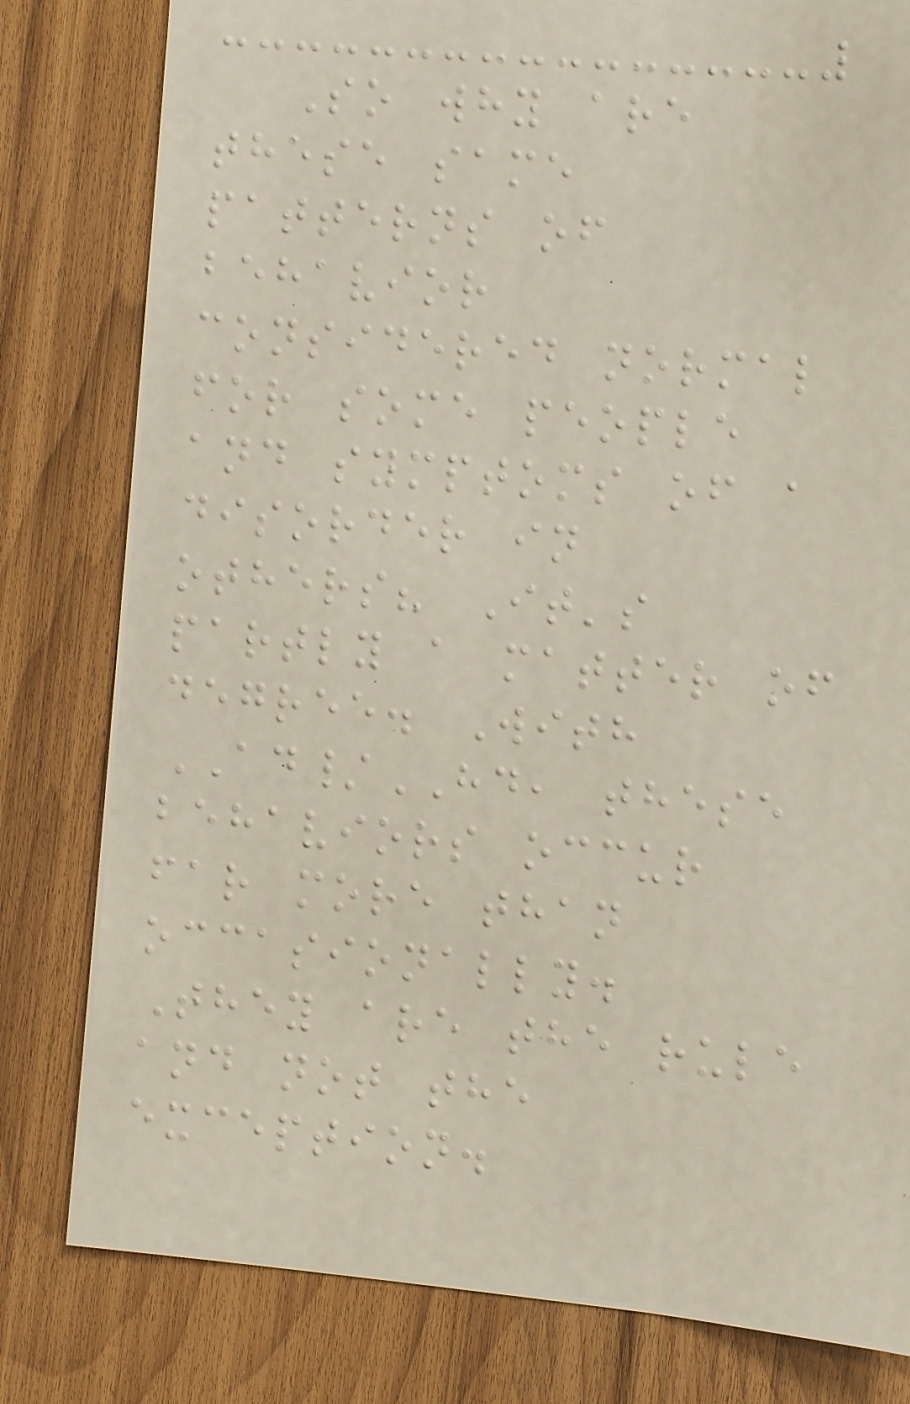So why are
these same
patterns of
behavior
considered normal
for some people
and symptoms of a
disorder in
others? It's
partly a matter of
degree. With
AD/HD, these
behaviors occur
far more than
occasionally.
They are the rule
and not the
exception.
